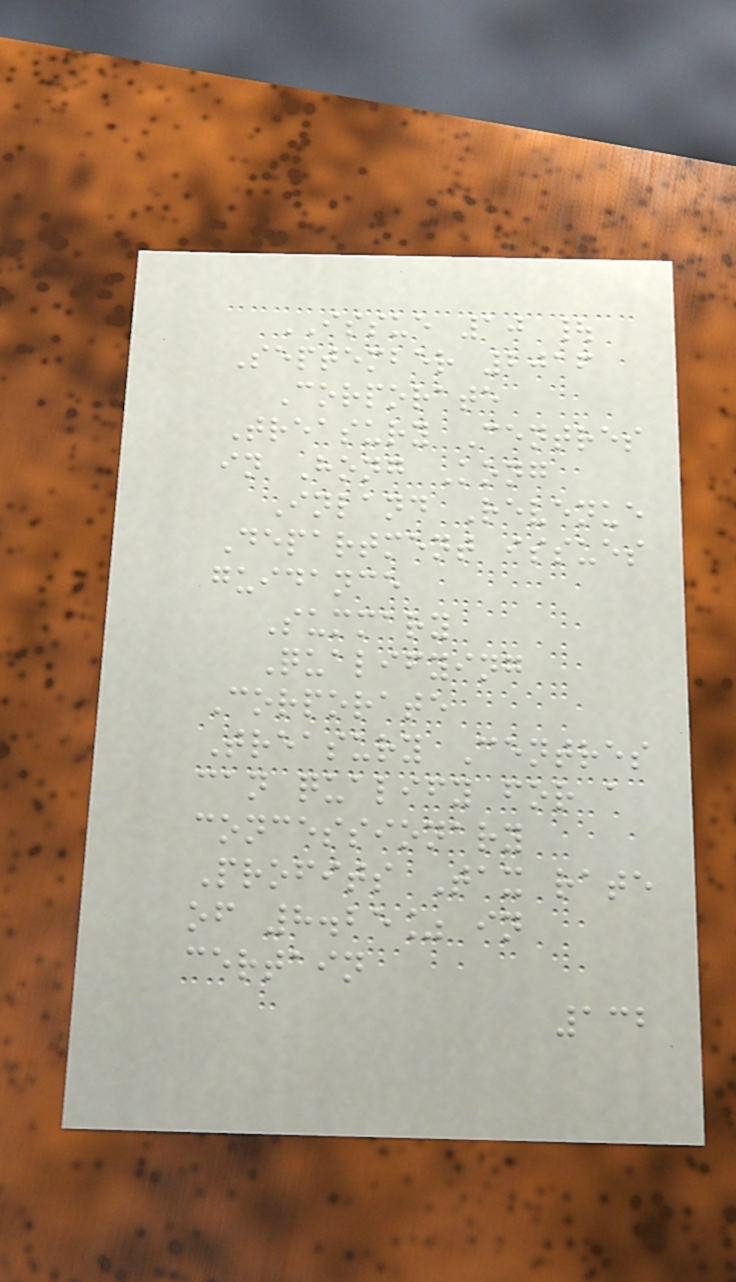ISSUE 10 |
September 2016
Corporate
Treasury Centres
in Hong Kong
Inland Revenue
Department issues
guidance
Summary
Qualifying
Corporate
Treasury Centres
can qualify for a
concessionary
Profits Tax rate
of 8.25% in
certain
132
